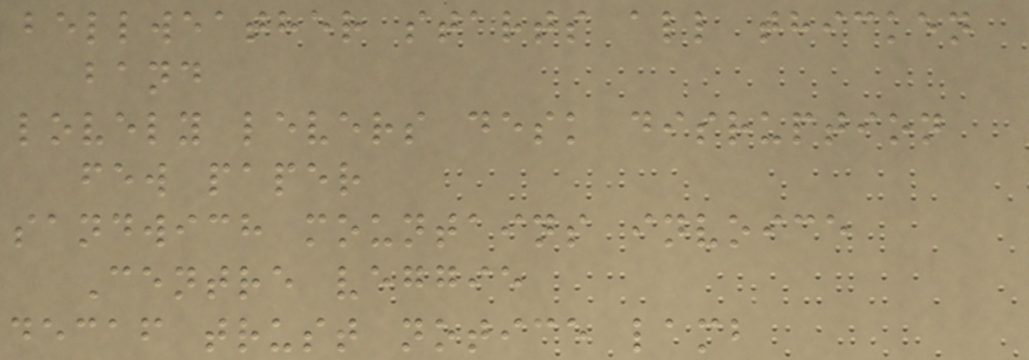bellweather starts all thicken
band
lovely levers desk disruption
few paper
sandwich mountains invoice
Centre veggie
decaf trust notice lamb
